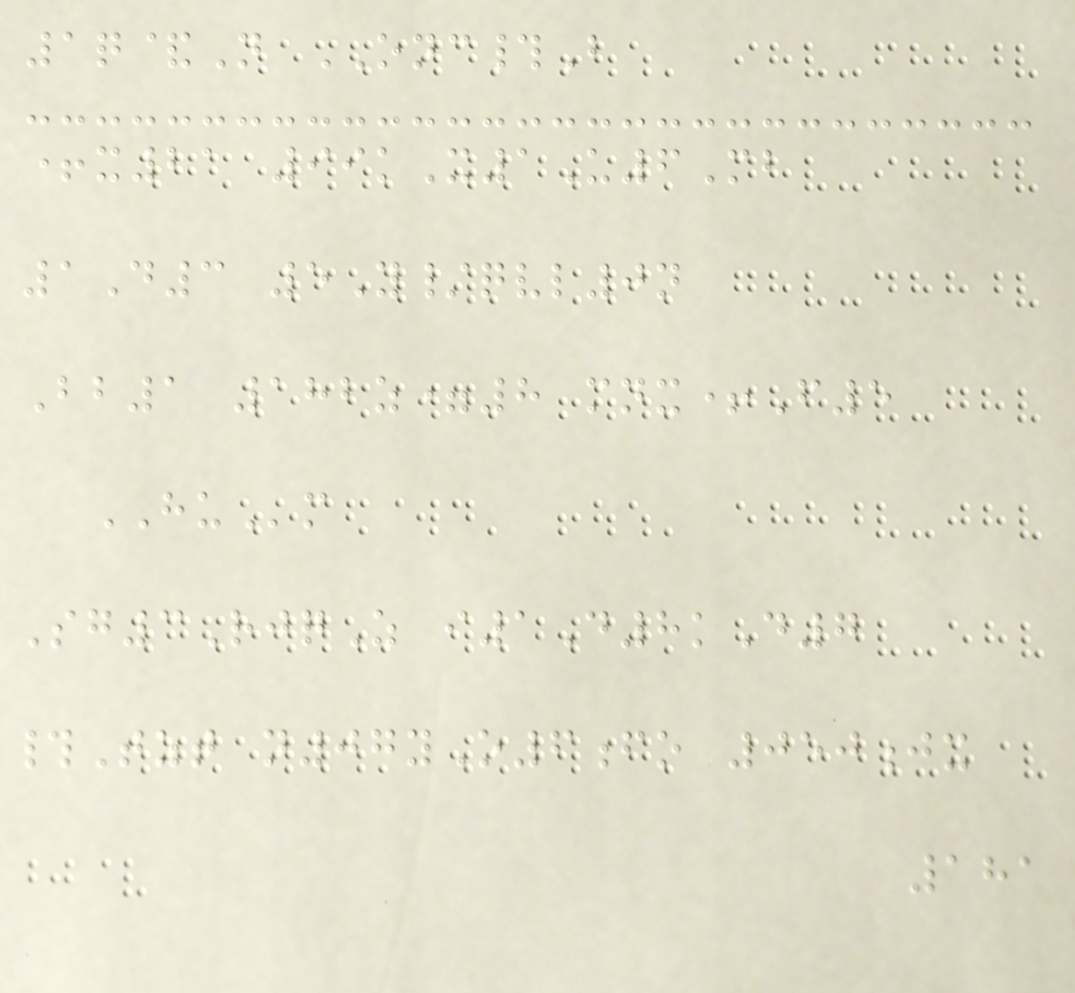1q&N ONC#B
+x21 99kX1U6Mb
1D3 5Y/qvl0n
Bb1 182z=8 mnx+F5
HUm
Sg3RjqZ i1D8kD7
#Tzt n07yO6fo 050jx
181
